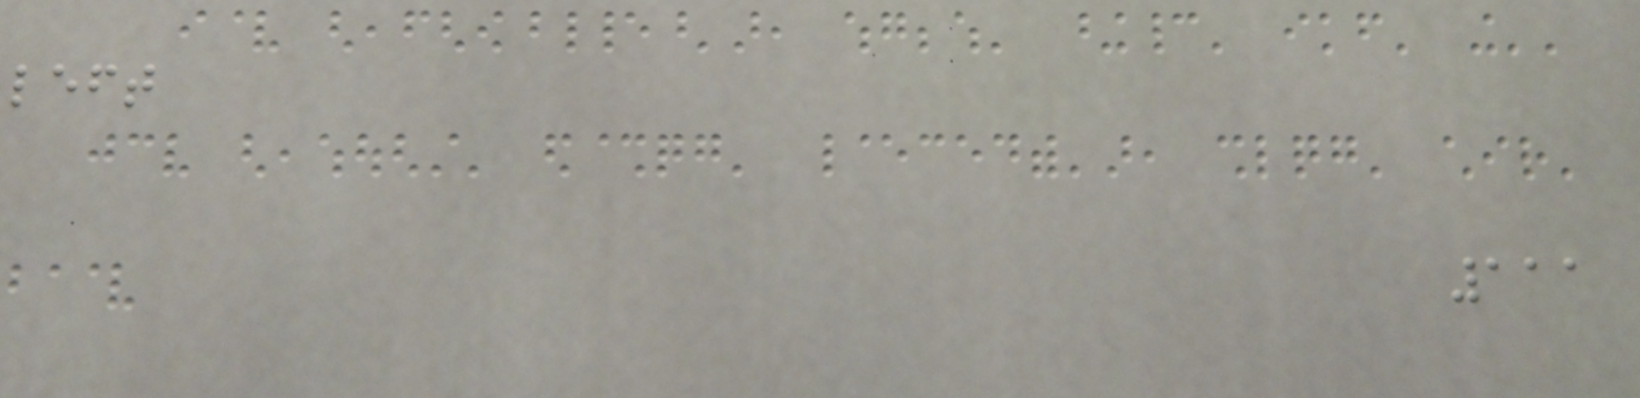left
111
